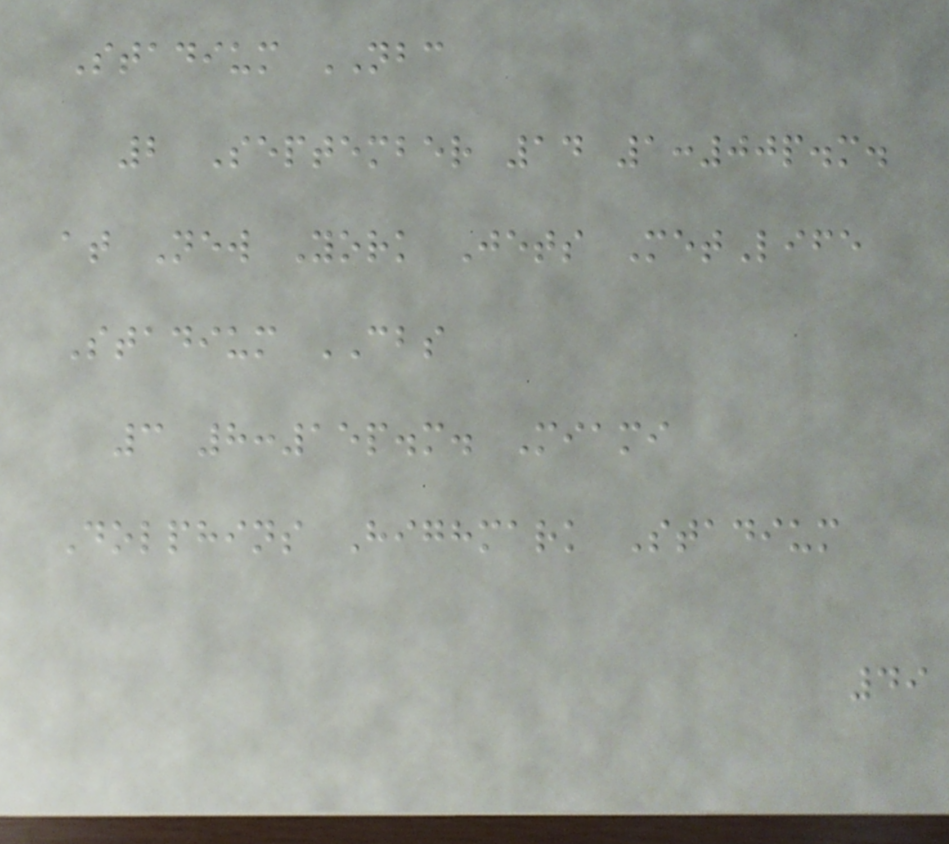Stadium NBC
2 September 14 1:00p.m.
at New York Jets MetLife
Stadium CBS
3 8:15p.m. Miami
Dolphins Highmark Stadium
49
